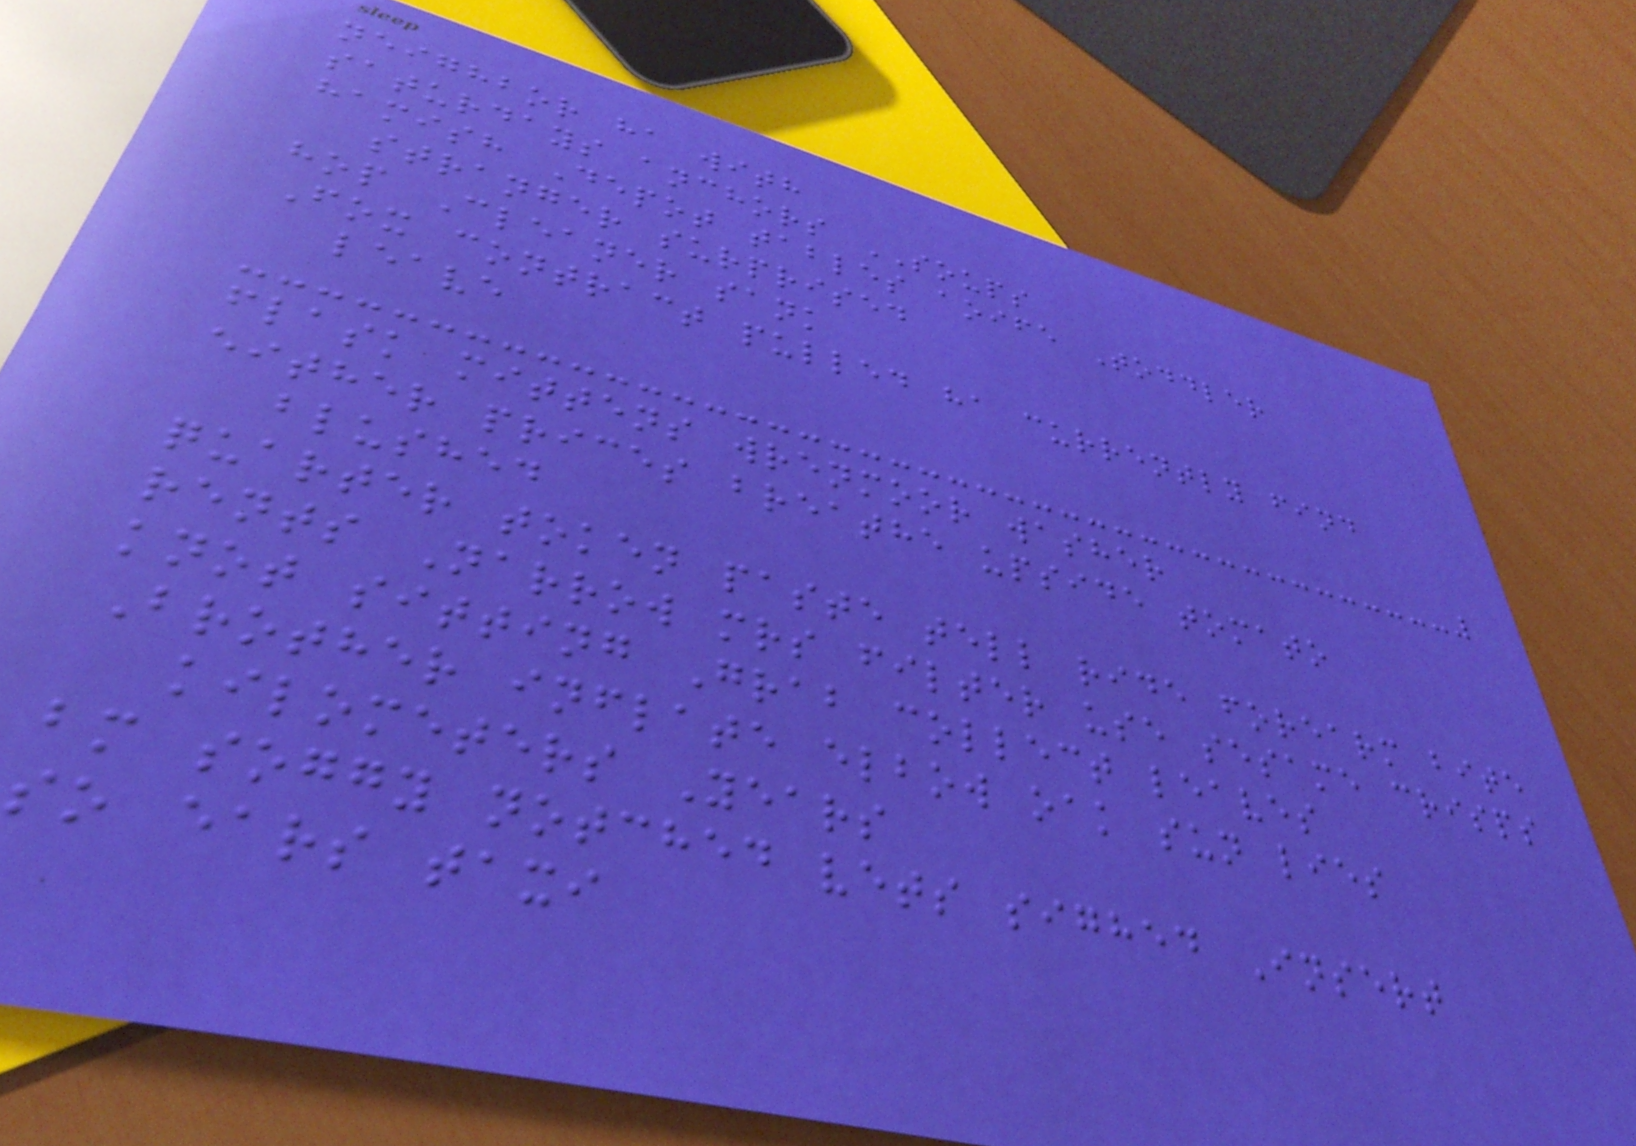neighbor ha with
saturdays anchors SOUPS
hamish Depot tables aoife Toddler
stranger surprised
hop Cleaner sank
Fox contract pulled ha currently find
leave
flask mittens wrenmoor washer
either prices breathe upside tomato
blushed
quarter token paste tell ride forearm bite
rents Narrow mrs filter use sesame crisps
knot sitting Grab collect leaves
Brother inflate elbow oak sun lies
kilometers Years
bm soggy notched vets sighed Insert
so ears taxi
